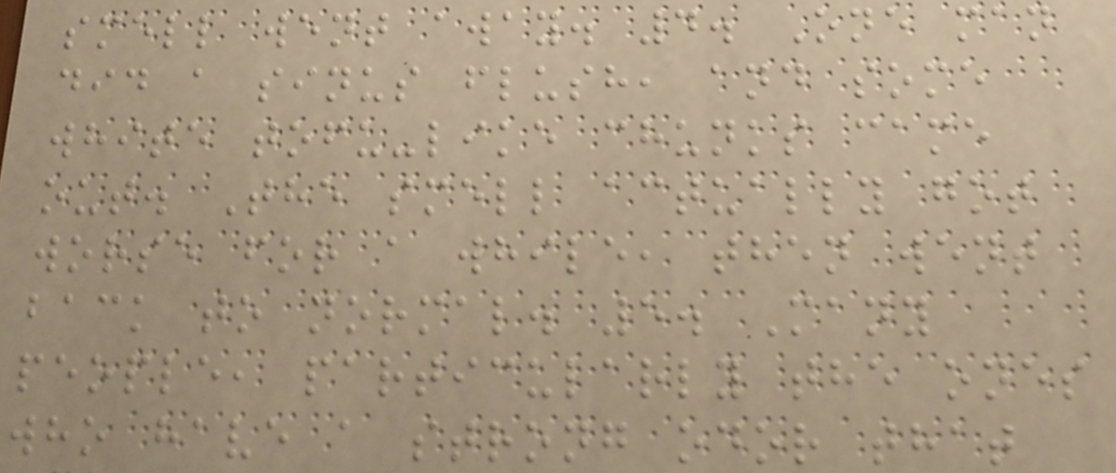smell went away. 4. One man
did a sinus flush, and some
white tofu-like chunks came
out. The smell actually got
worse for a while, then went
back to normal. 5. Many
people, particularly the ones
who have a strong odor that
